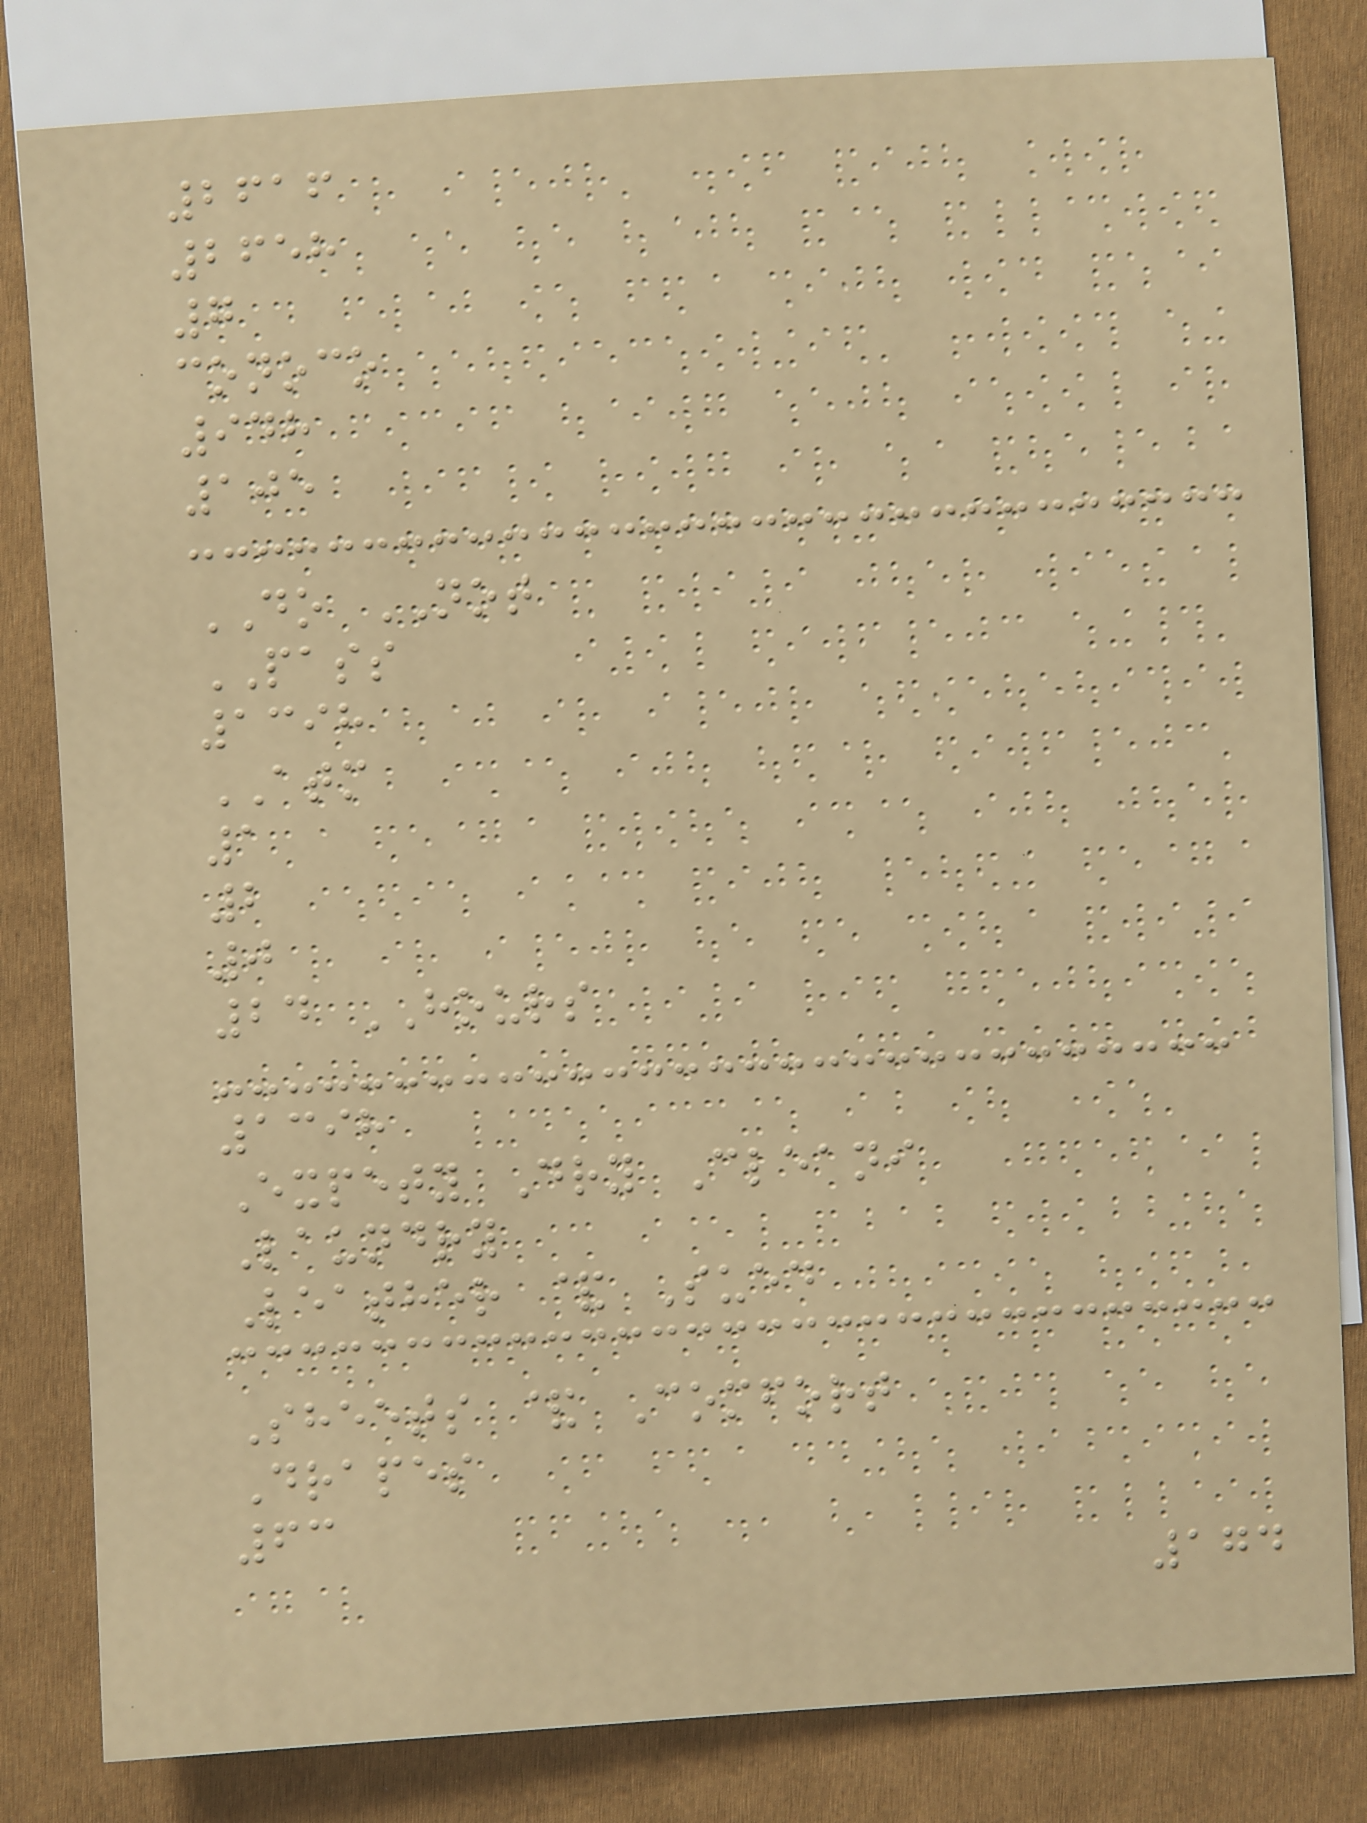2616
2658
7
conoco
948
105
DO NOT
PASS
1398
ATM
1
2
0
24 HOURS
1398
Expety Dry Cleani
Laundry
Leather & Sued
Sheets & Comfort
Drapes
63
174
